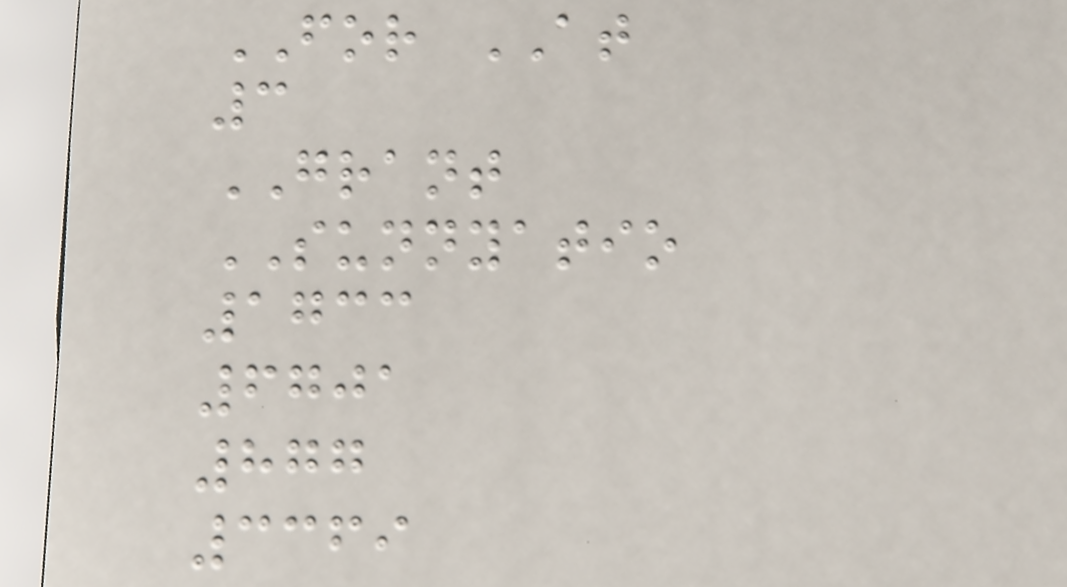FOR AT
3
GRANT
SUNNYATIO
1733
6701
877
3369
